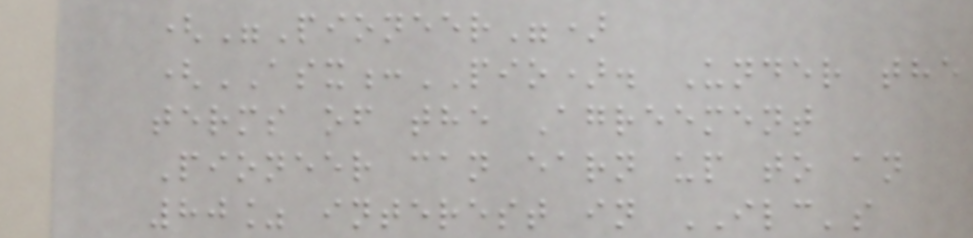("Pioneer")
(ASX:PIO). Under the
terms of the Agreement
Pioneer can earn up to an
80% interest in ILC's
